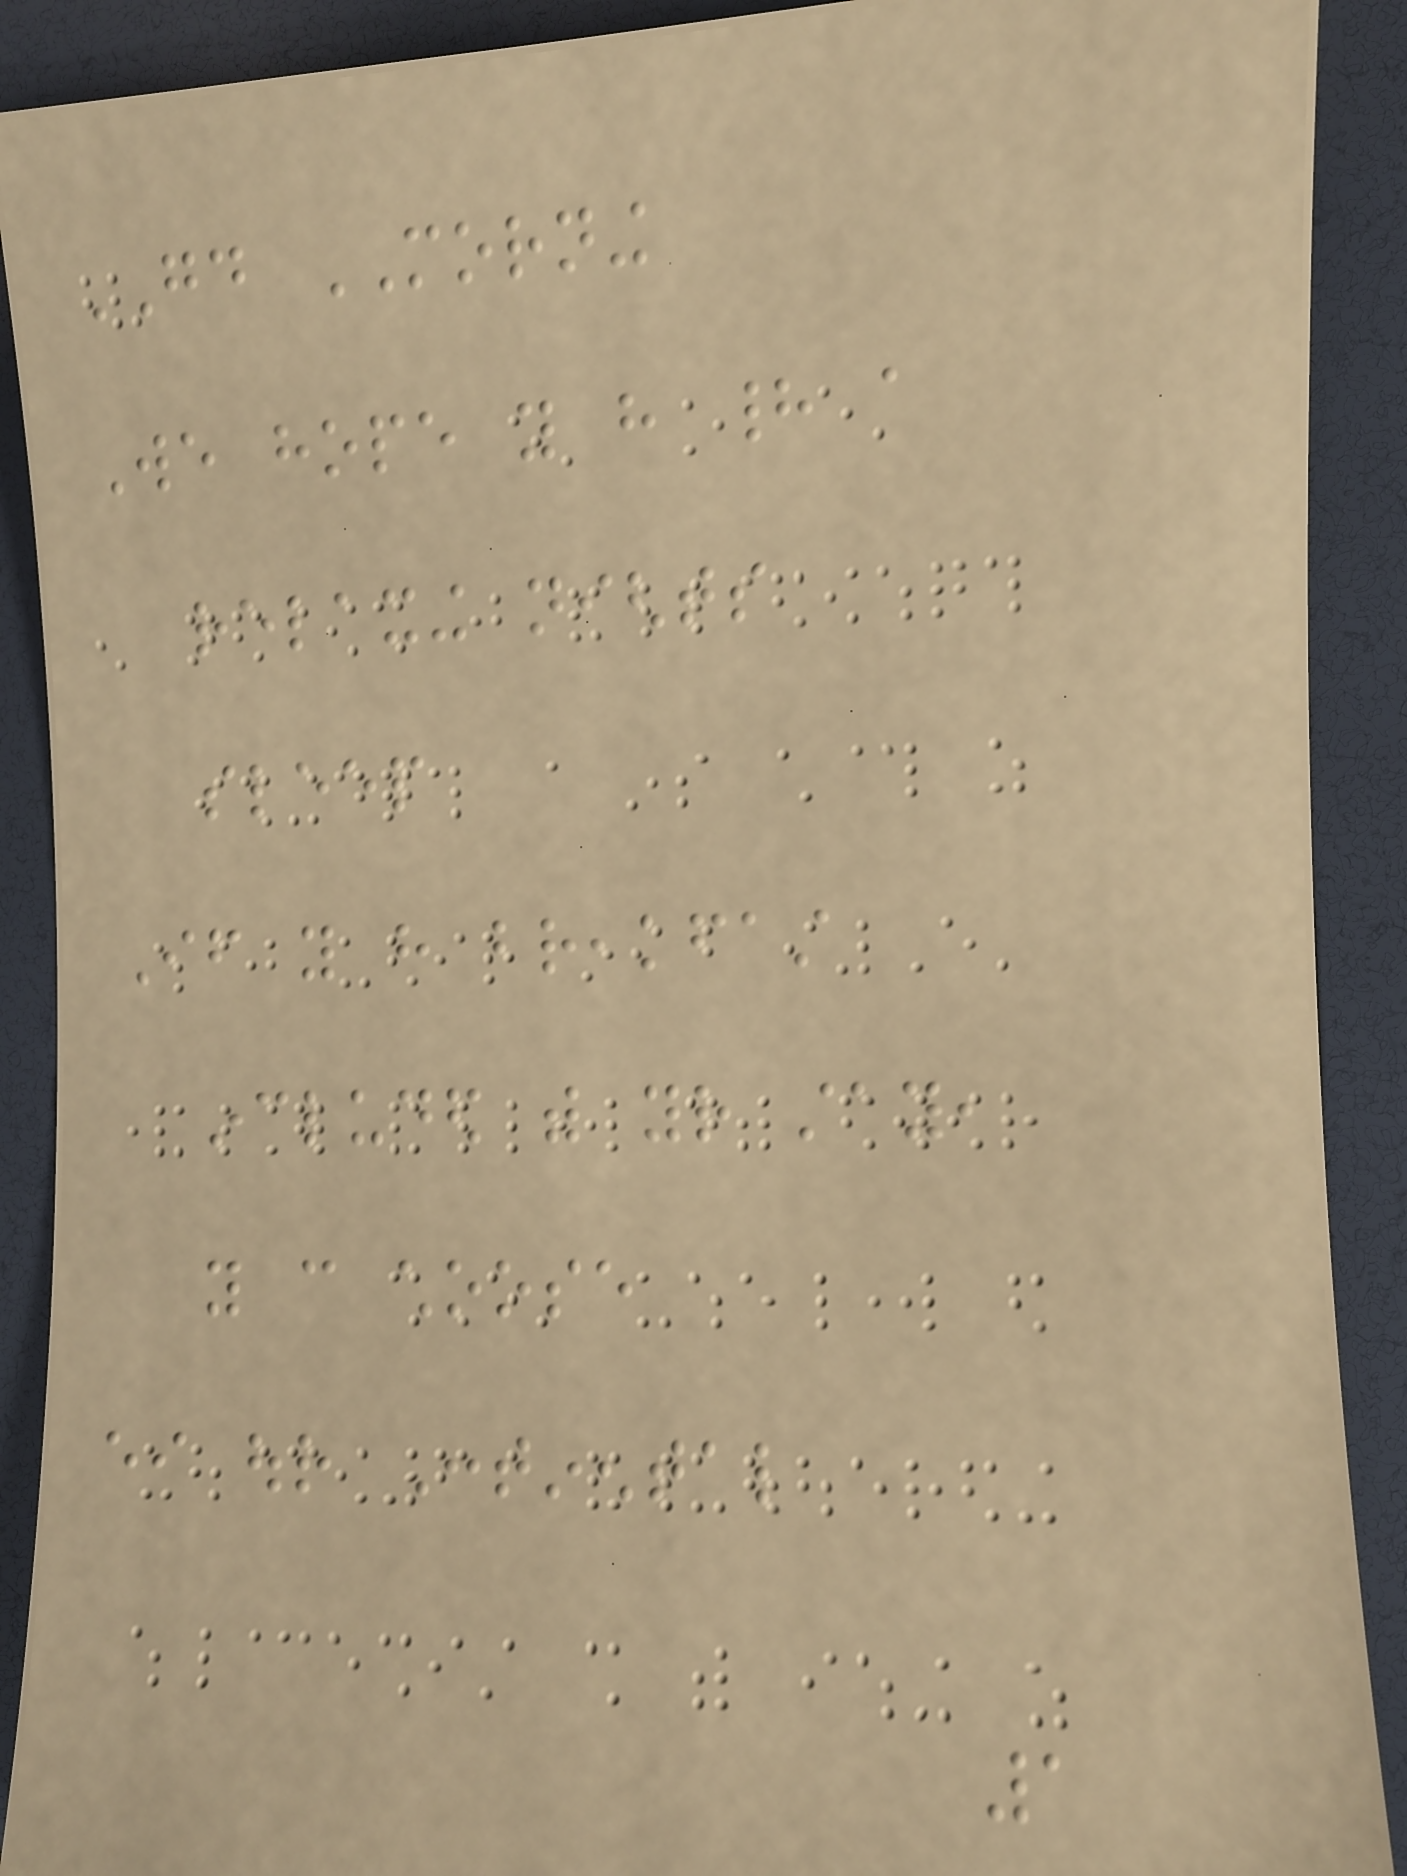GOOD MORNING
We hope you have had a
relaxing nights
sleep
If you have breakfast
included with your stay,
you can choose
either our Continental
1
